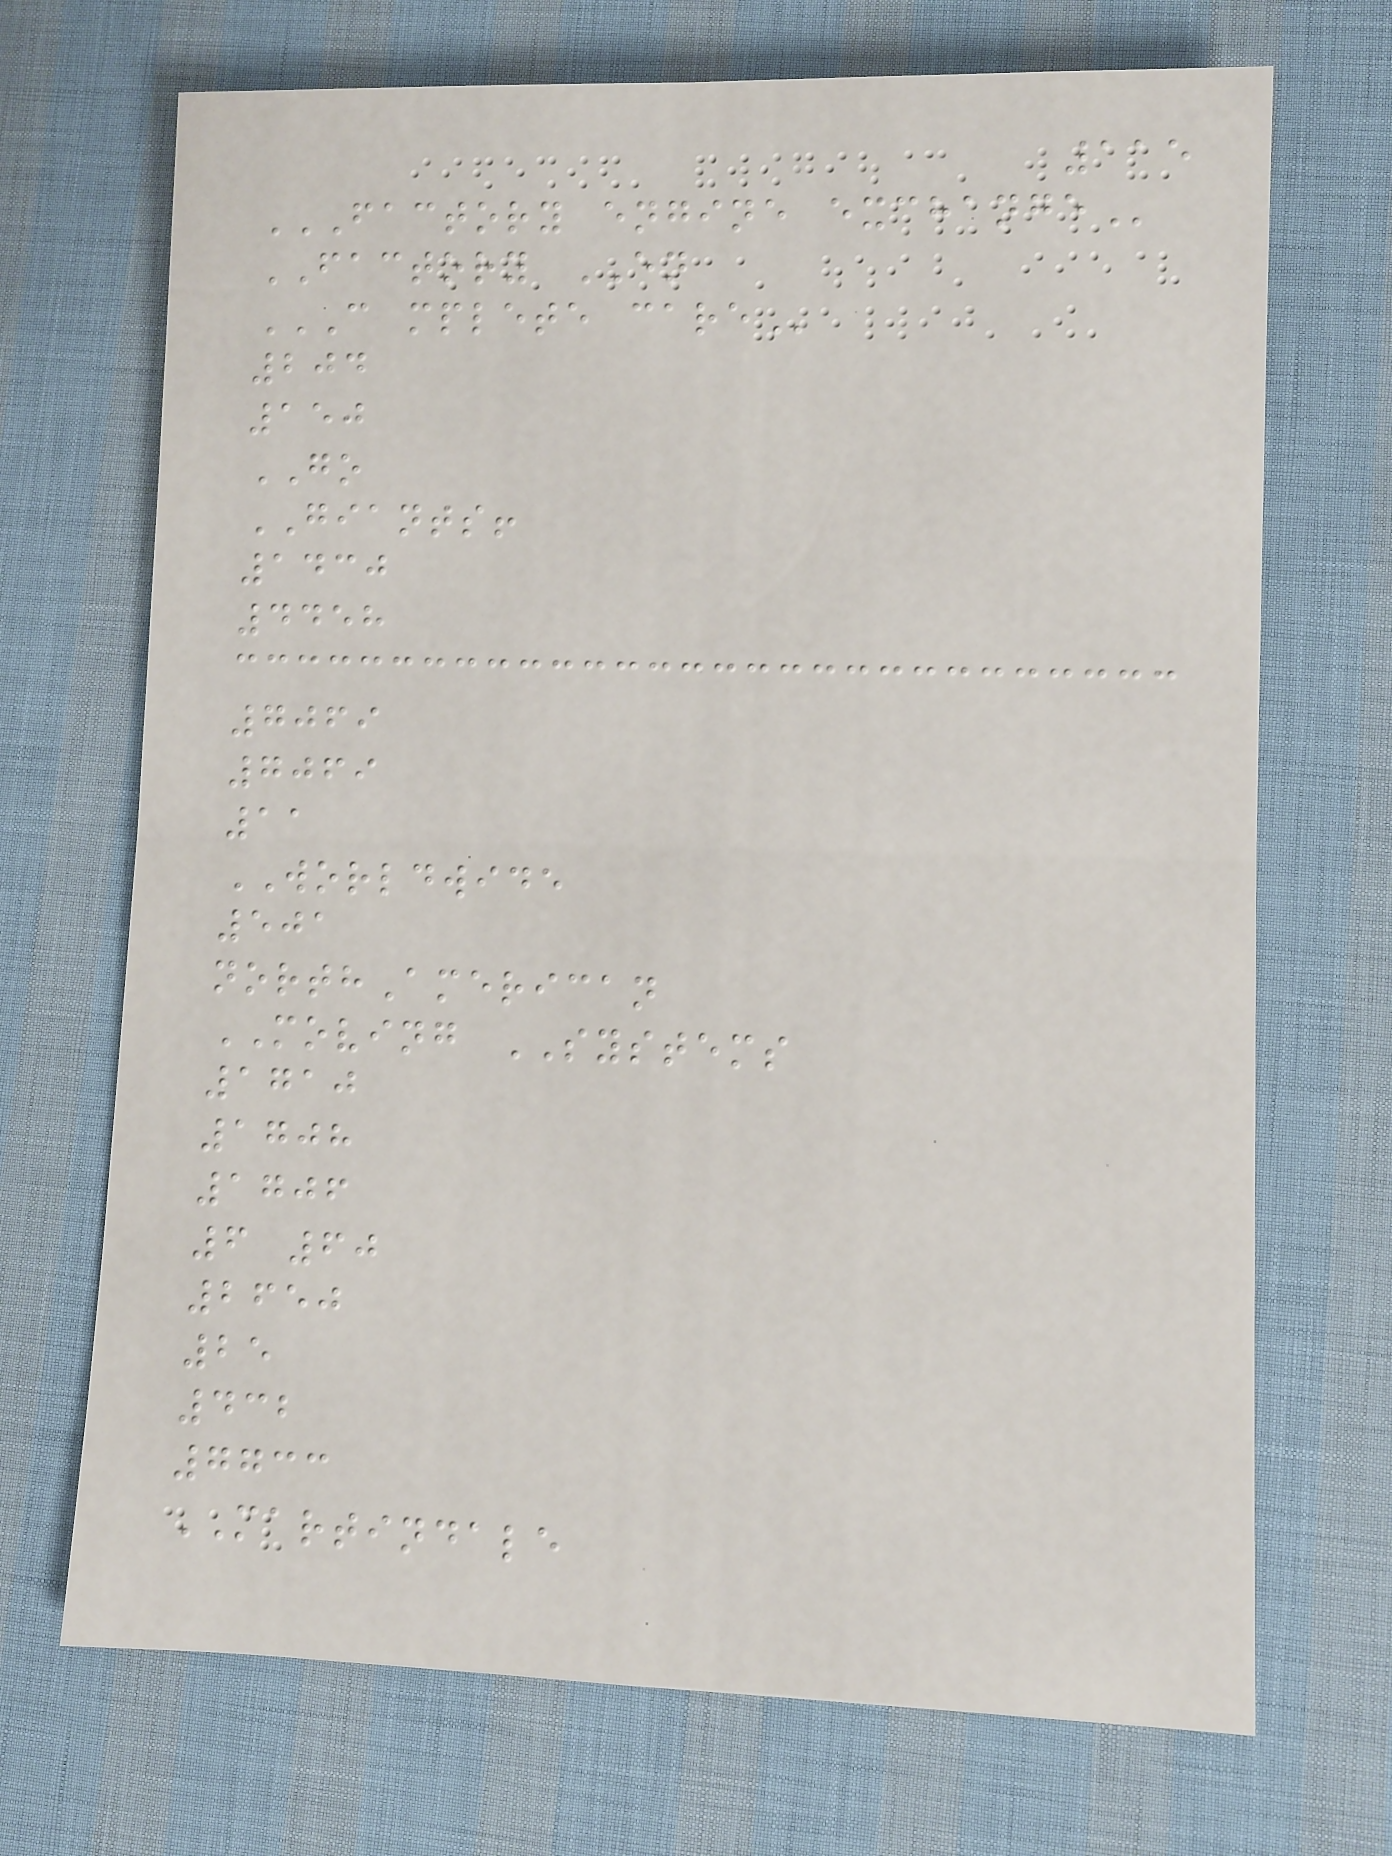115
FACTORY ENGINE EXCHANGE
FACTORY EN
C MPLETE CARE
204
150
GO
GIANTS!
1430
4458
7069
7069
11
WORLDWIDE
501
northAmerican
MOVING SYSTEMS
1710
1708
1706
6 60
2650
25
432
7733
MARTINDALE
